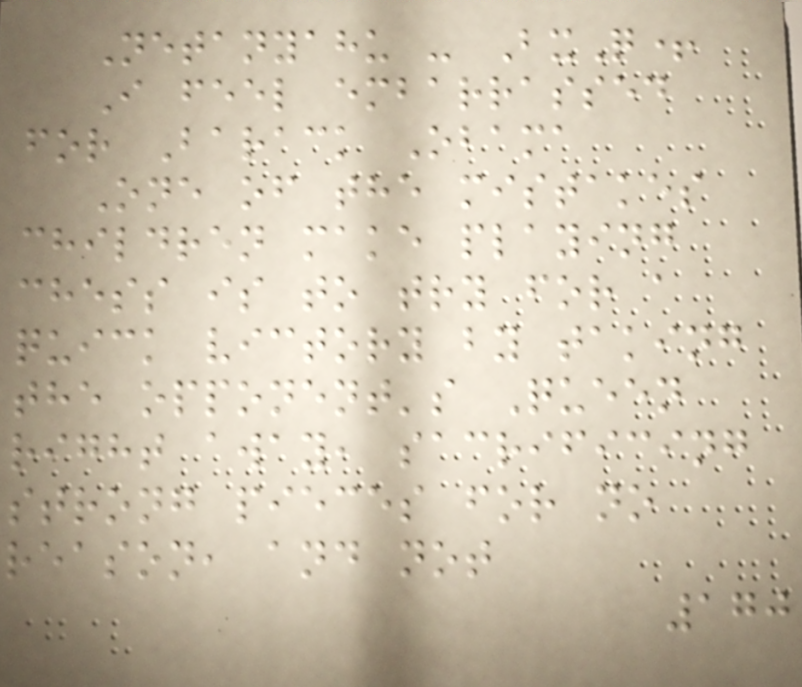Netanyahu - BxQ+
I feel embarrassed
for Barack Obama
One of the mistakes
children make playing
chess is to try for a
quick victory by taking
the opponent's Queen
right away, sacrificing
strong pieces for no
reason, and not
170
